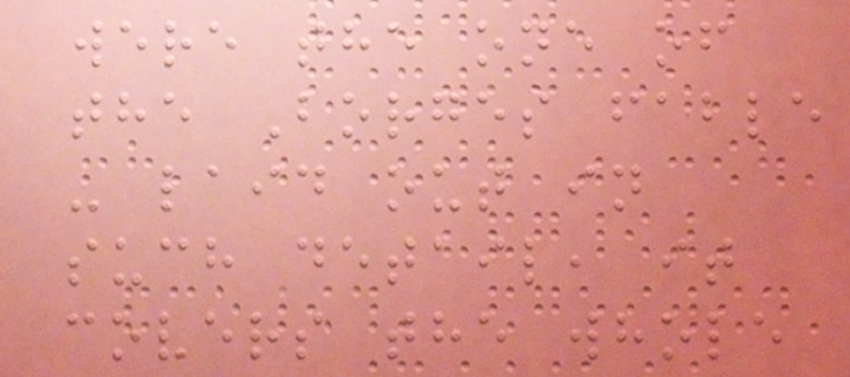were the one of
the Borges fable
- laid out in
such detail, it
covers the whole
